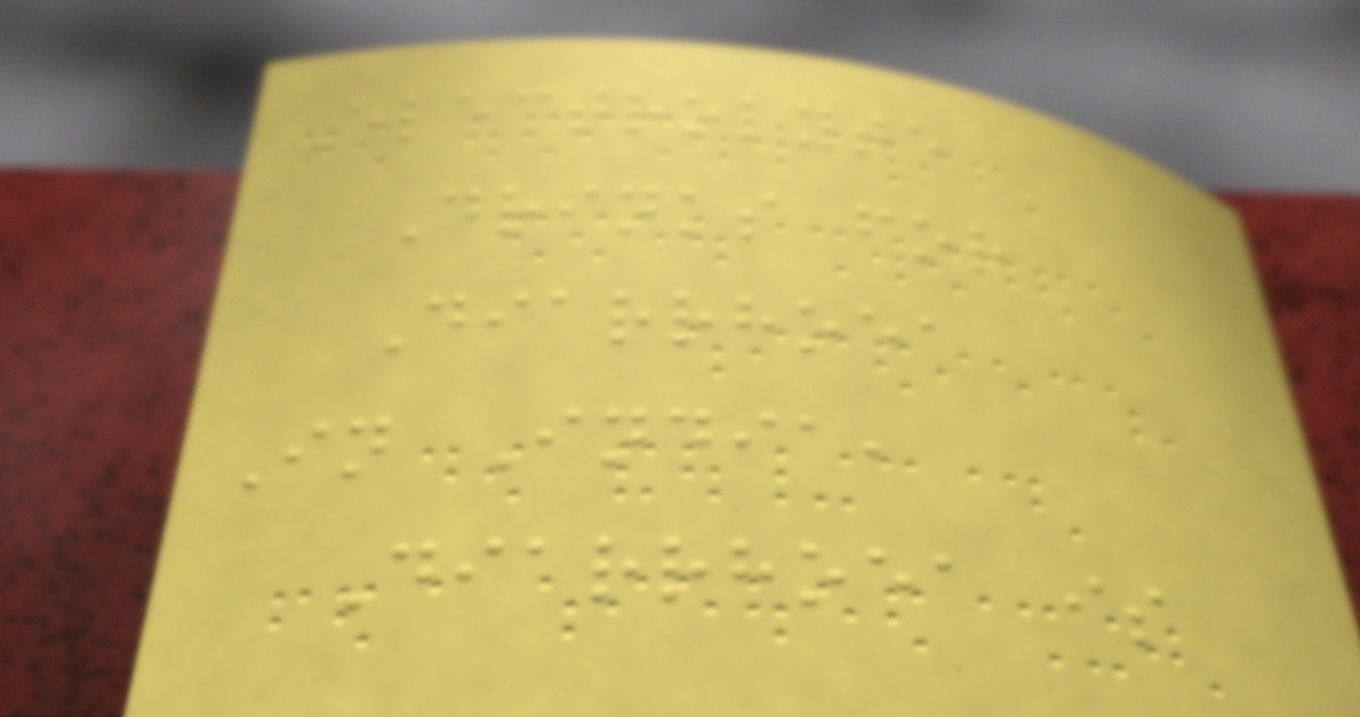Electrolyte
Drinks for
Diarrhoea
In India,
Diarrhoea is
